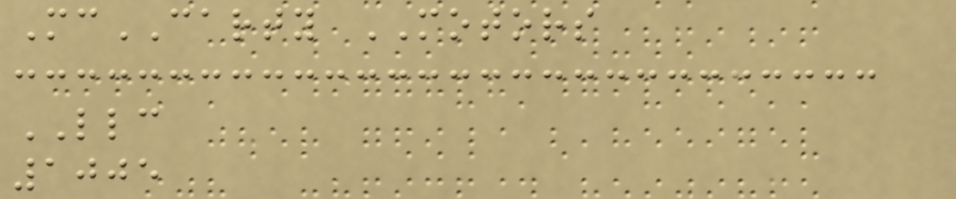McCARTY MOTORS
LLC
1005
